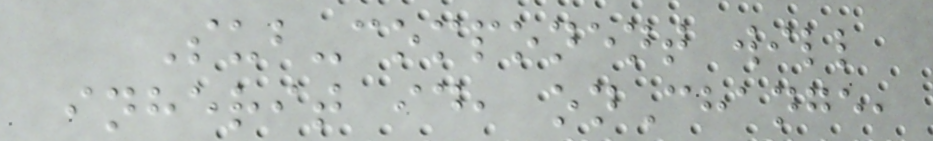Sub-component will
inherit id, onChange,
